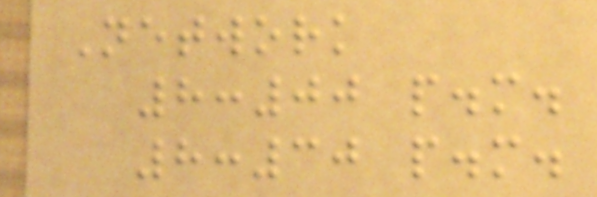Network
8:00 p.m.
8:30 p.m.
